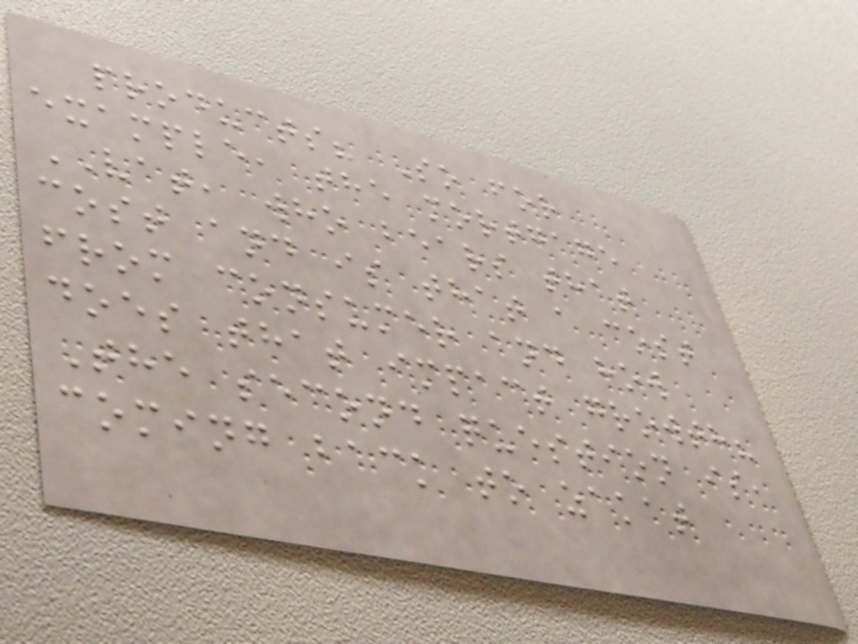products? So for
example, the mortgage
VAT, who bears that
cost and is that a cost
from consumer and how
does that impact growth?
The second question is,
coming back to zakat
